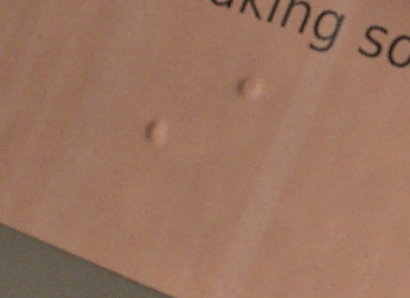A
